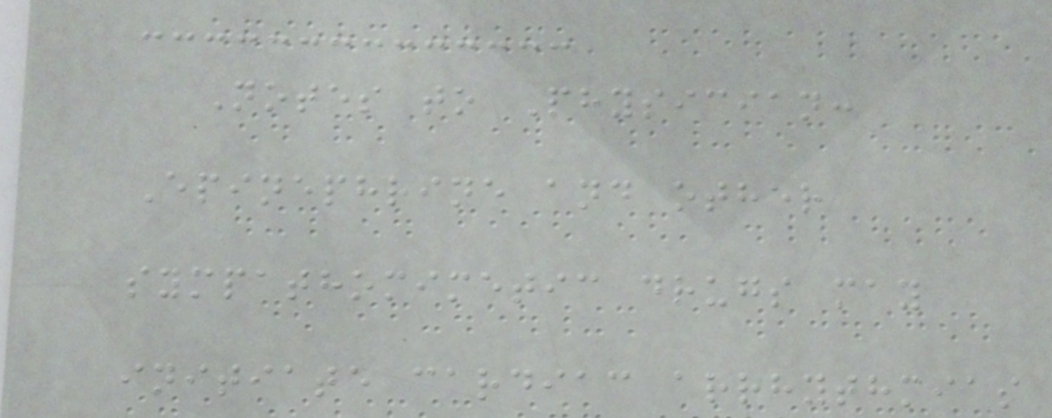Notes to Physician:
Epinephrine and other
sympathomimetic drugs may
initiate cardiac arrhythmias
